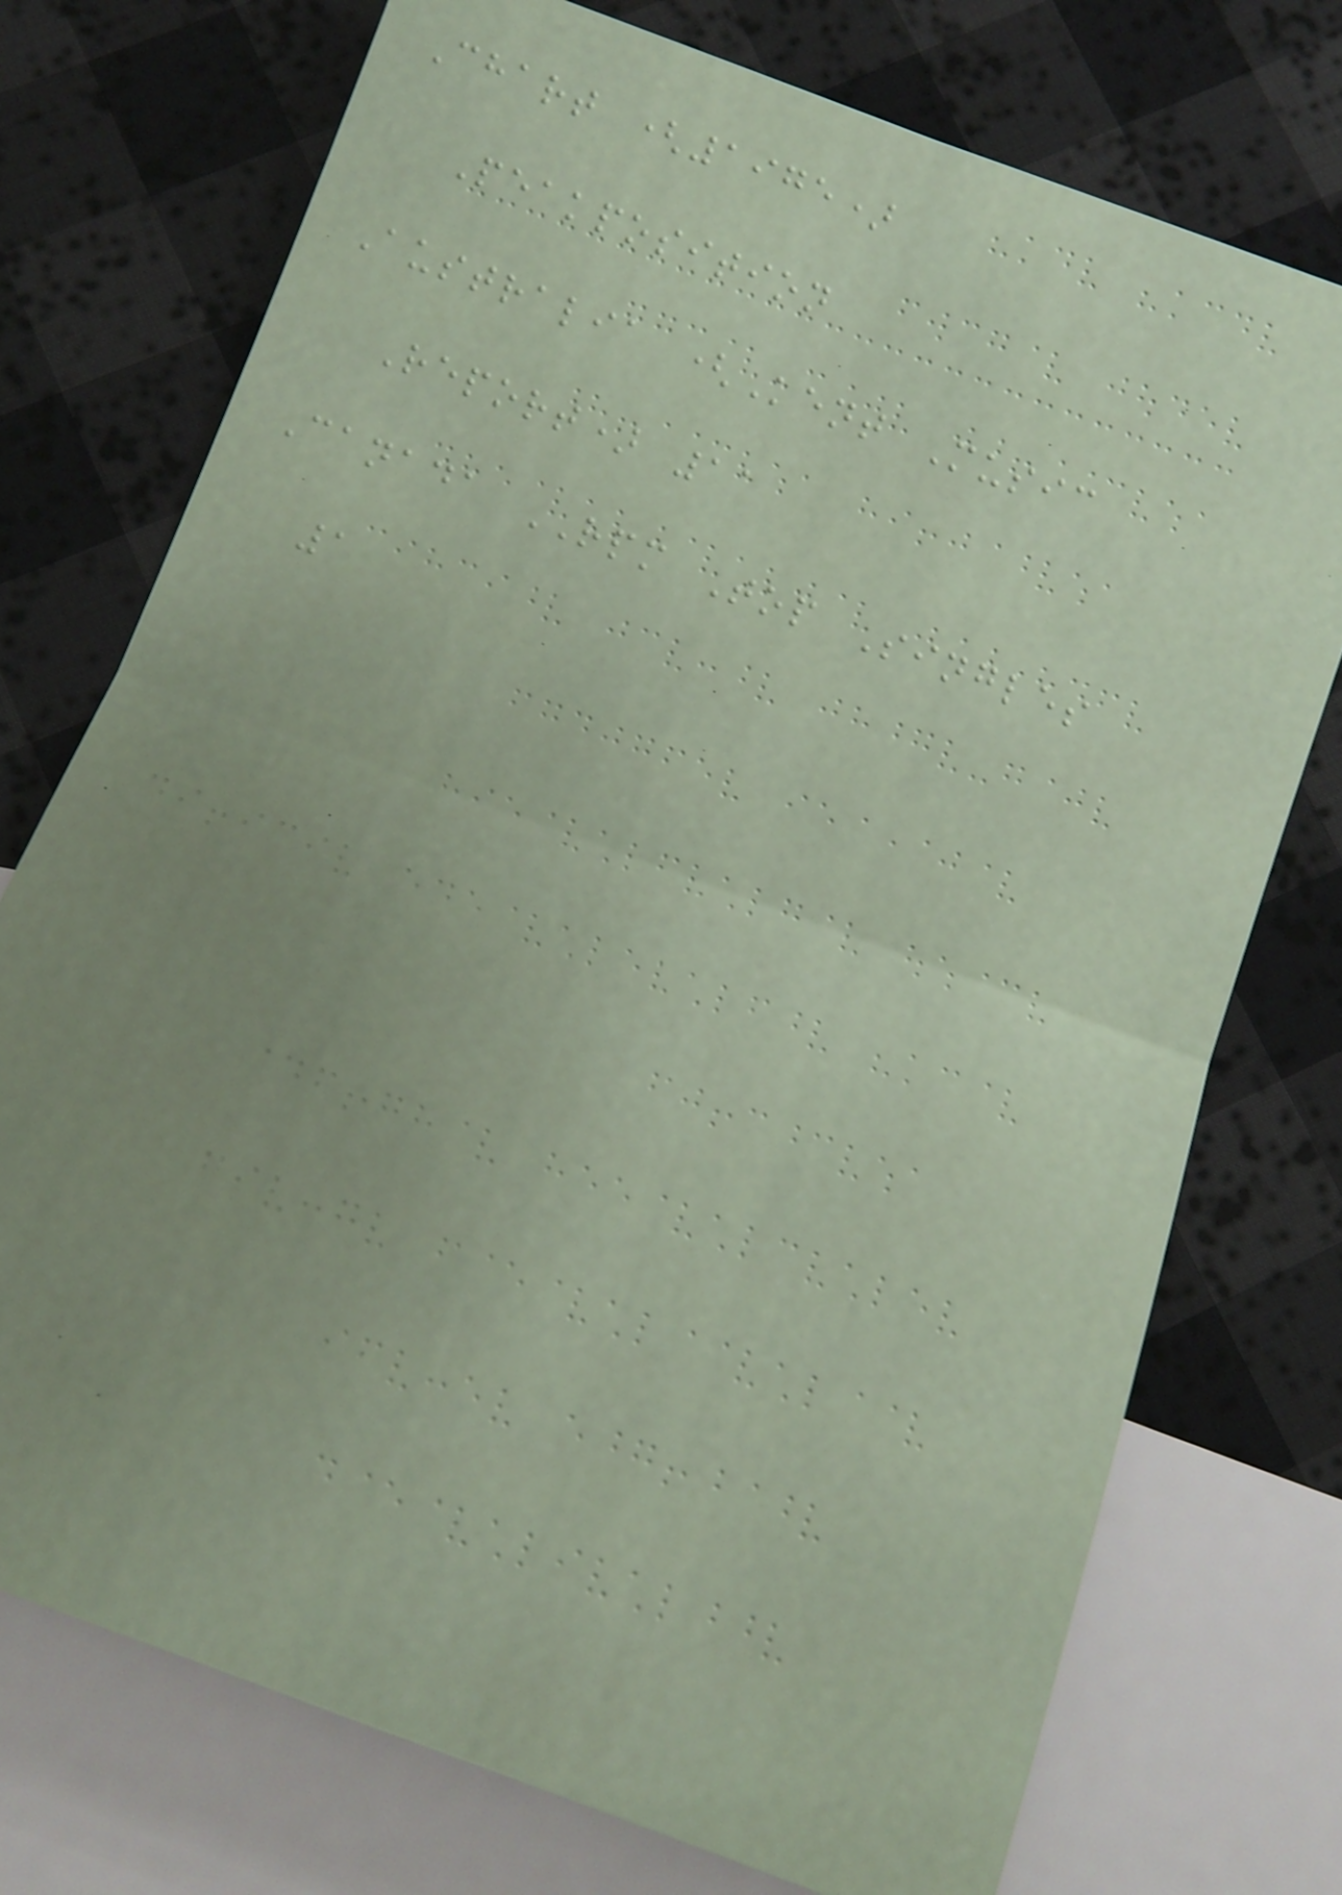Chart (1975)
Peakposition
Australia (Kent Music
Report) 11
Canada RPM Top Singles
1
